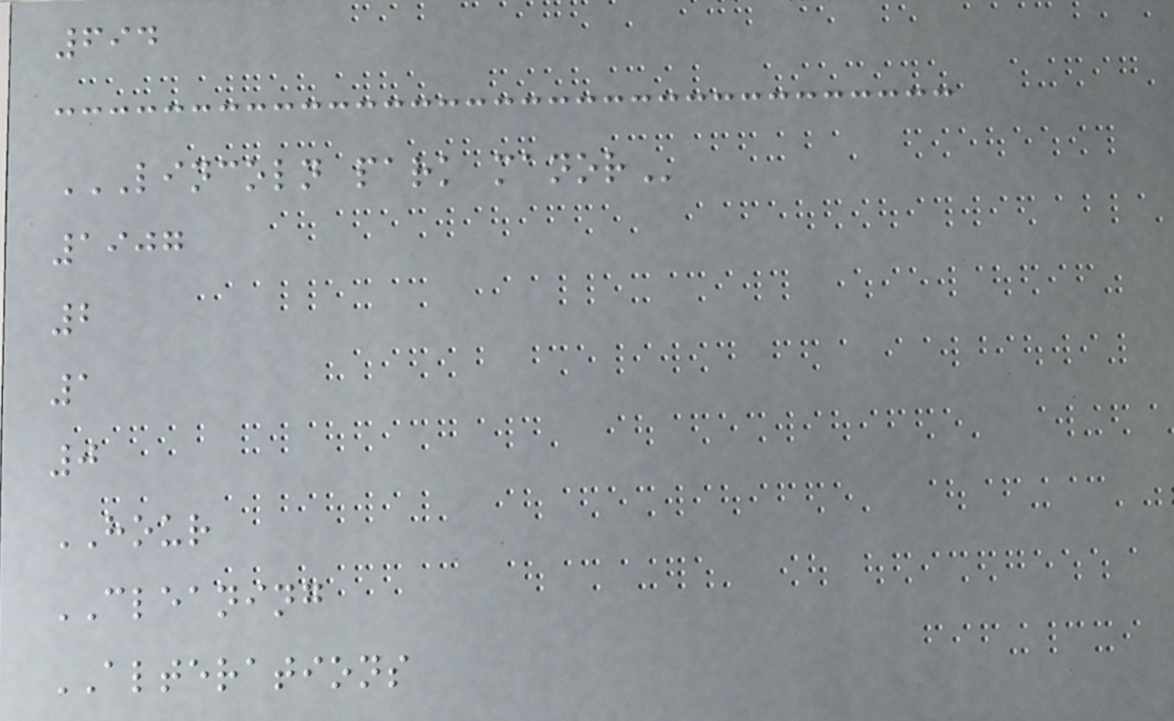694
LINCOLN PARK MANOR
1907
2
1
0
HOUR
CLEANING
ALTERATIONS
